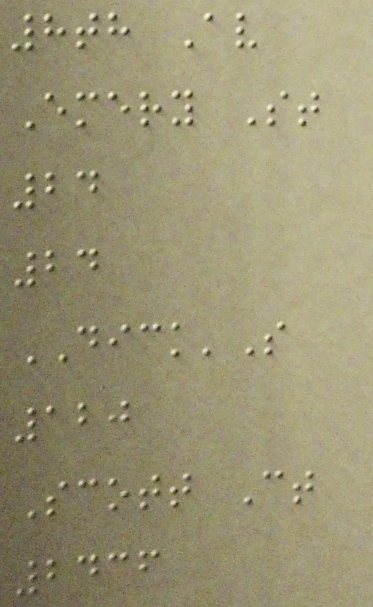8th Av
Emery St
24
24
DICK'S
120
Scott Ct
2436
